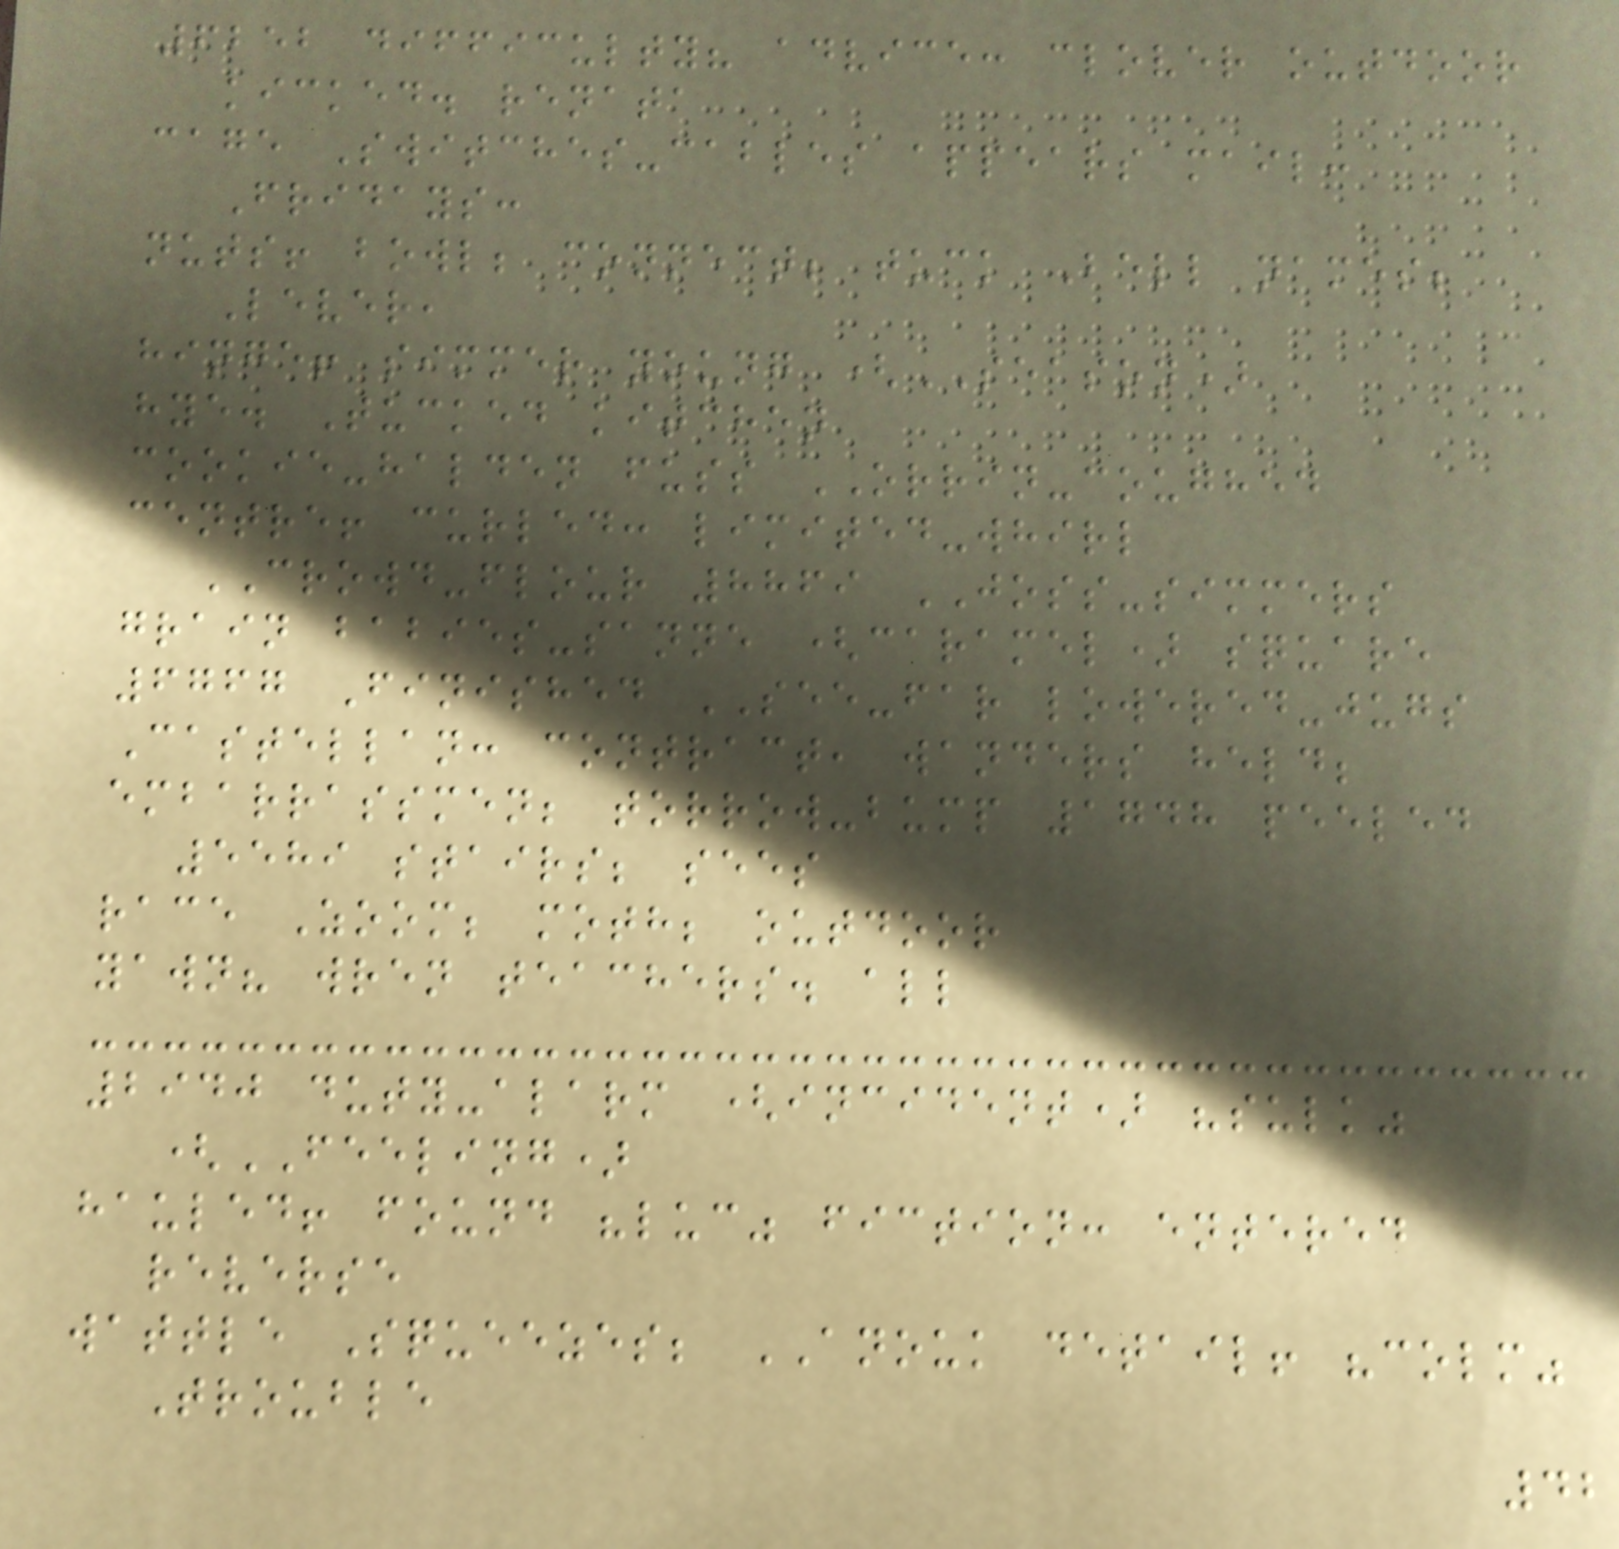6252 difficulty? advice: clover outdoor
kicked. renata
cage Switches-cables appears mail:
Fridays:
nuts! bowl; connect; tuck Bell names;
Lever,
hinge! simmer young (SEASON)
hye. Tucked kitchen
cookie-halden fuss ORRIN-coughed
centre! curled: limited-whirl
CROWD-flour 8869 JOSS-simmers
grain babies-sanne (caramel) square
6767 Finished SEE-far lowered-jugs
Castellan: contract, wanders held;
embarrassmen; torrow-bump 1748 peeled
5589 stairs; sees
race Zoom; moth; outdoor
yawn? wren teachers. all
2940 duty-alarm (incident) "sulk"
(FEELING)
hauled! found "luc" fiction: entered
reverse
wattle Squeezes; ANOUK detail! "colm"
Trouble
42
